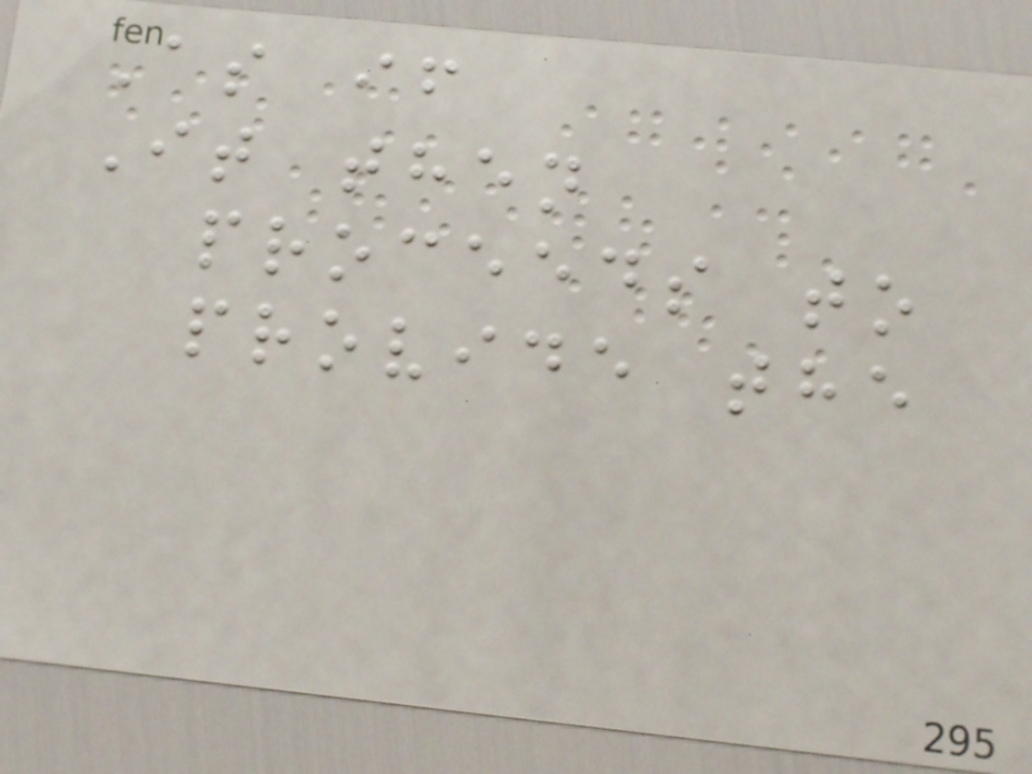As if
It then
proceeds to
provide the
